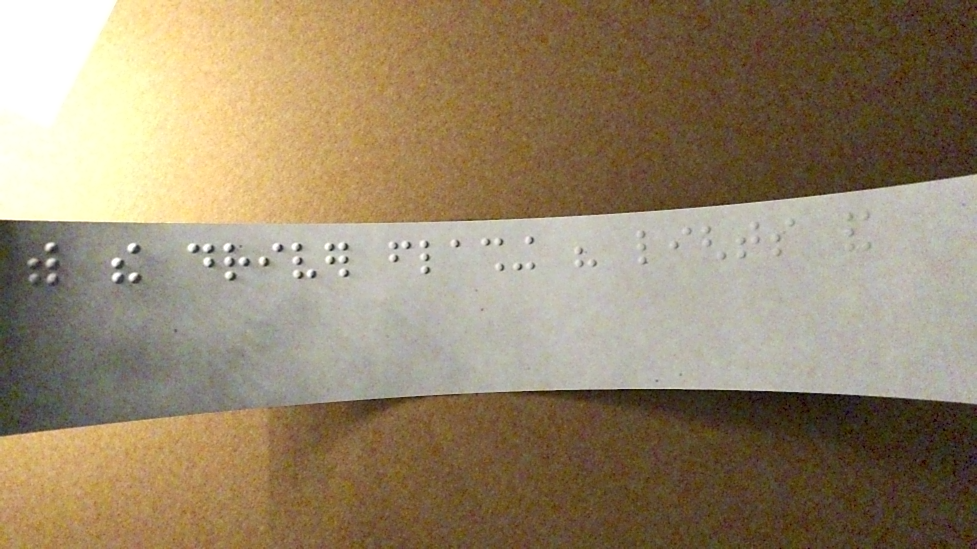with the driver flashing his lights and
